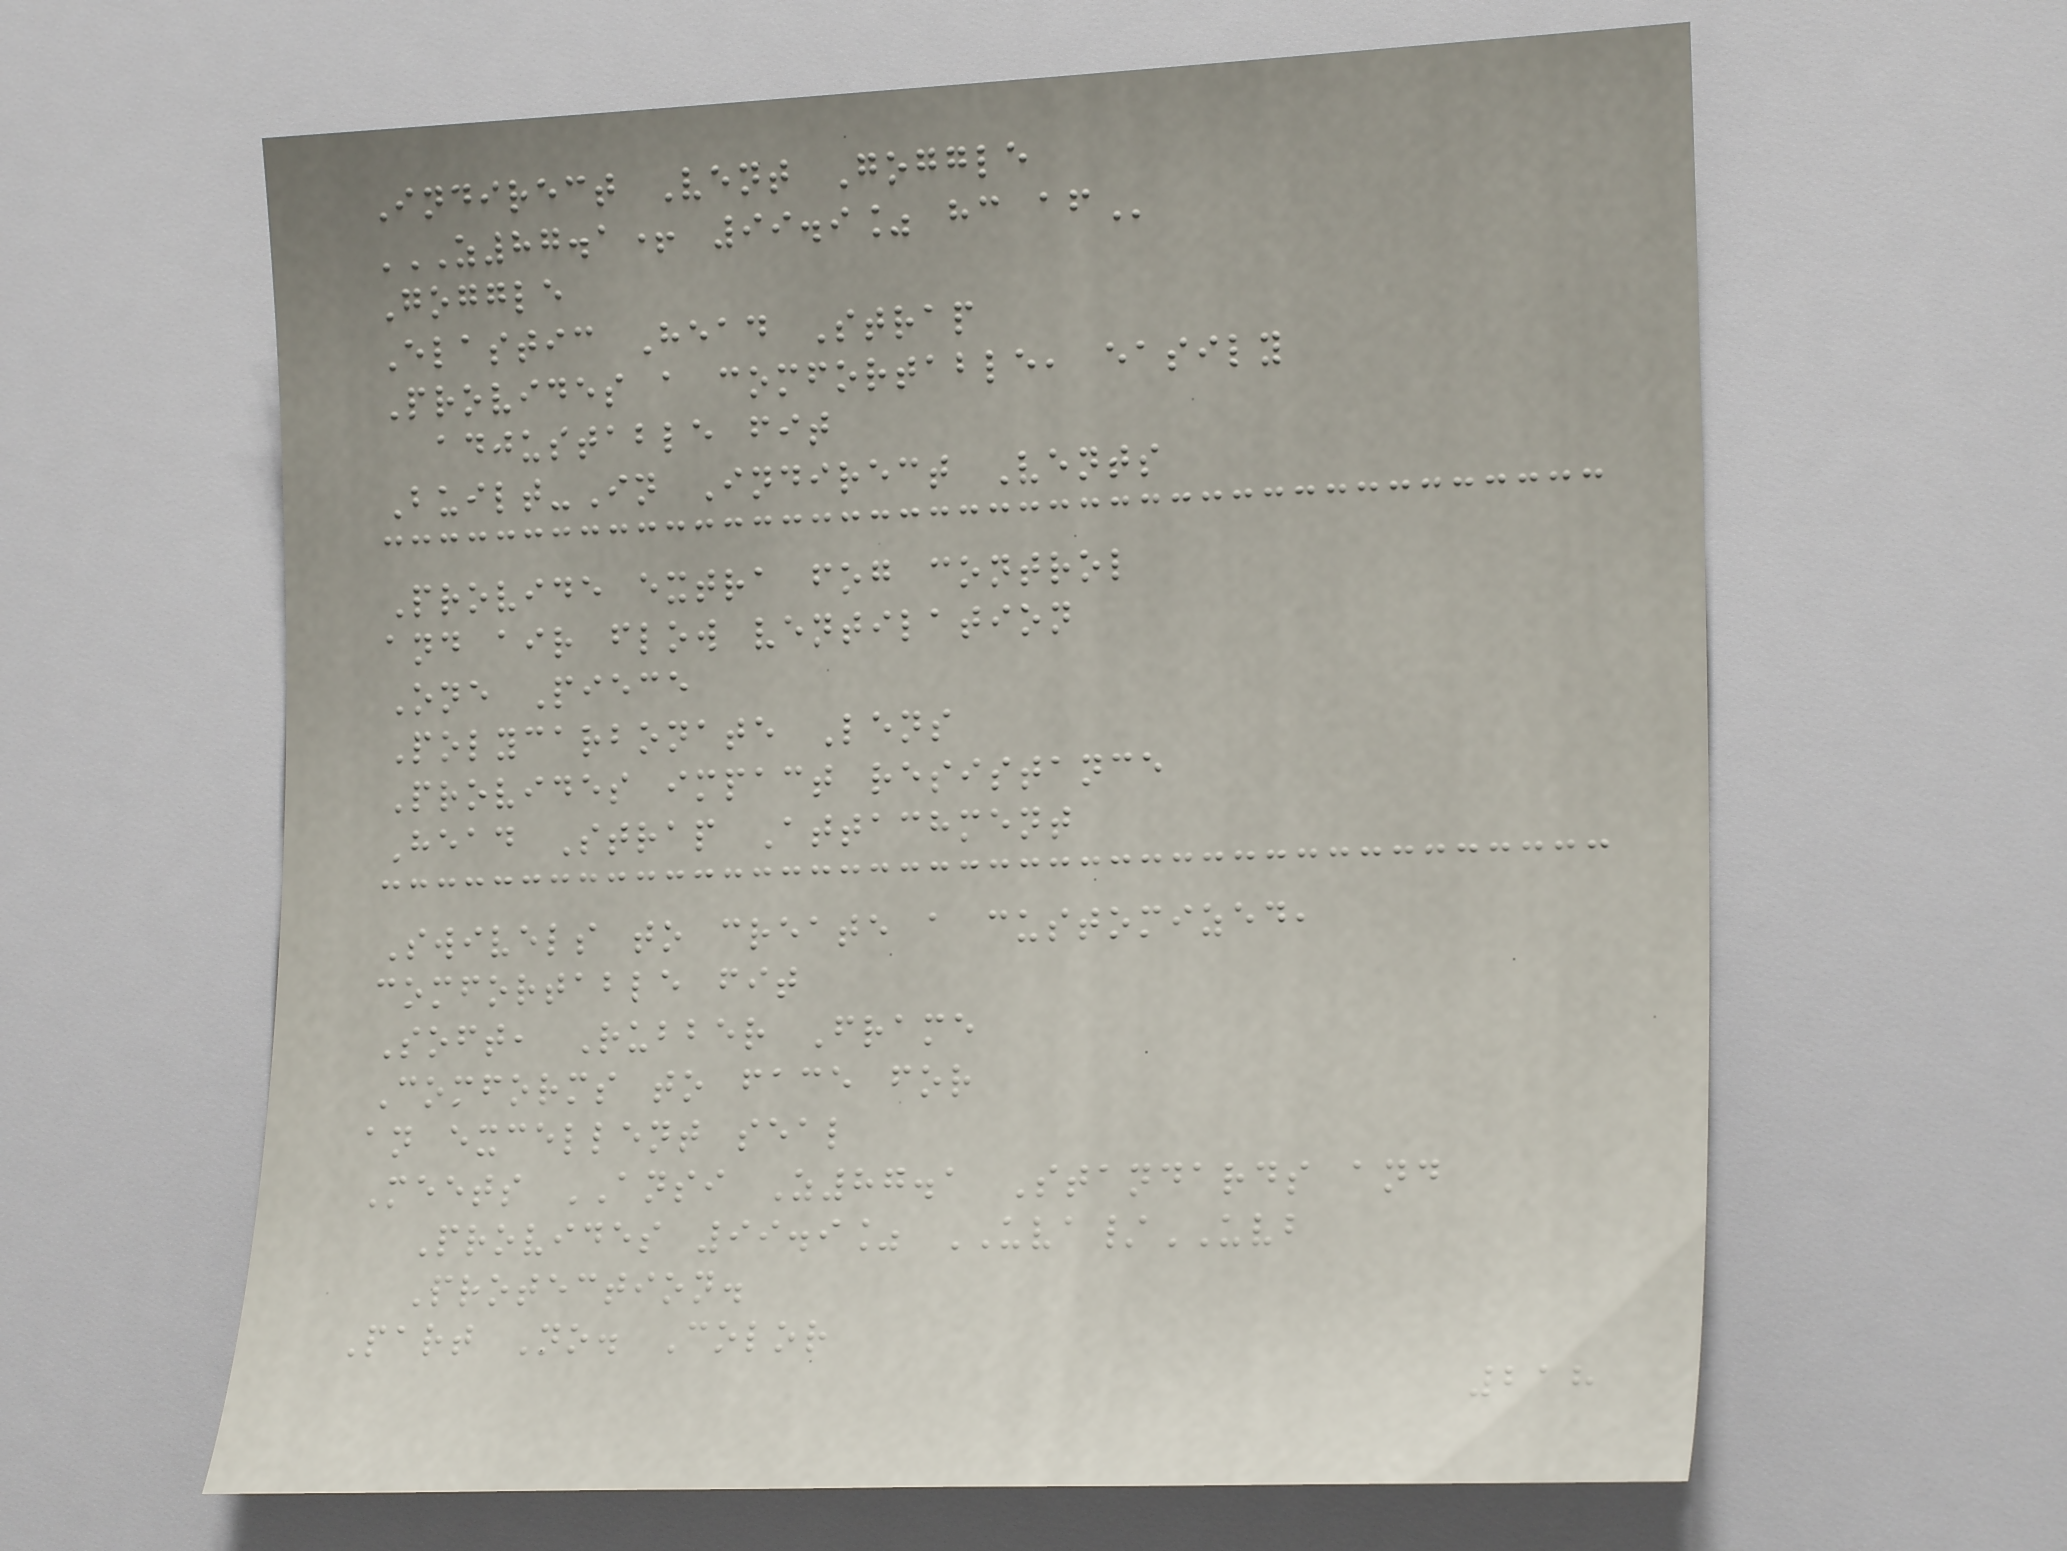Indirect Vent Goggle
Z87.1+ 99.9% HC AF
Goggle
Elastic Head Strap
Provides a comfortable, easily
adjustable fit
Built-In Indirect Vents
Provide extra fog control
and air flow ventilation
One Piece
Polycarbonate Lens
Provides impact resistance
Head Strap Attachment
Swivels to create a customized,
comfortable fit
Soft, Rubber Frame
Comforms to face for
an excellent seal
Meets ANSI Z87.1 Standards and
Provides 99.9% UVA/UVB
Protection.
Part No. Color
218
